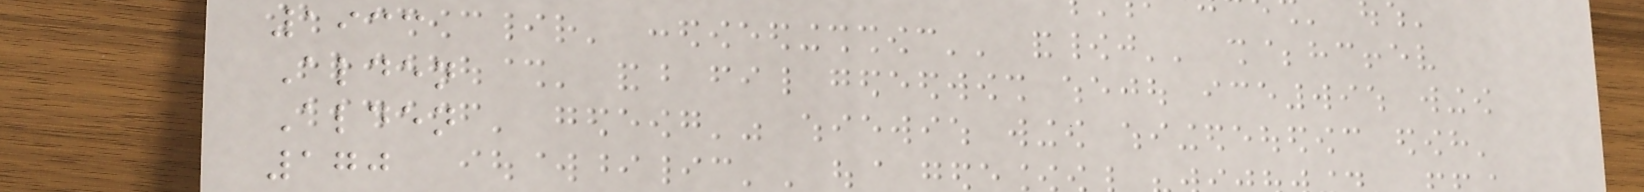1933
Alden
Alden
170
